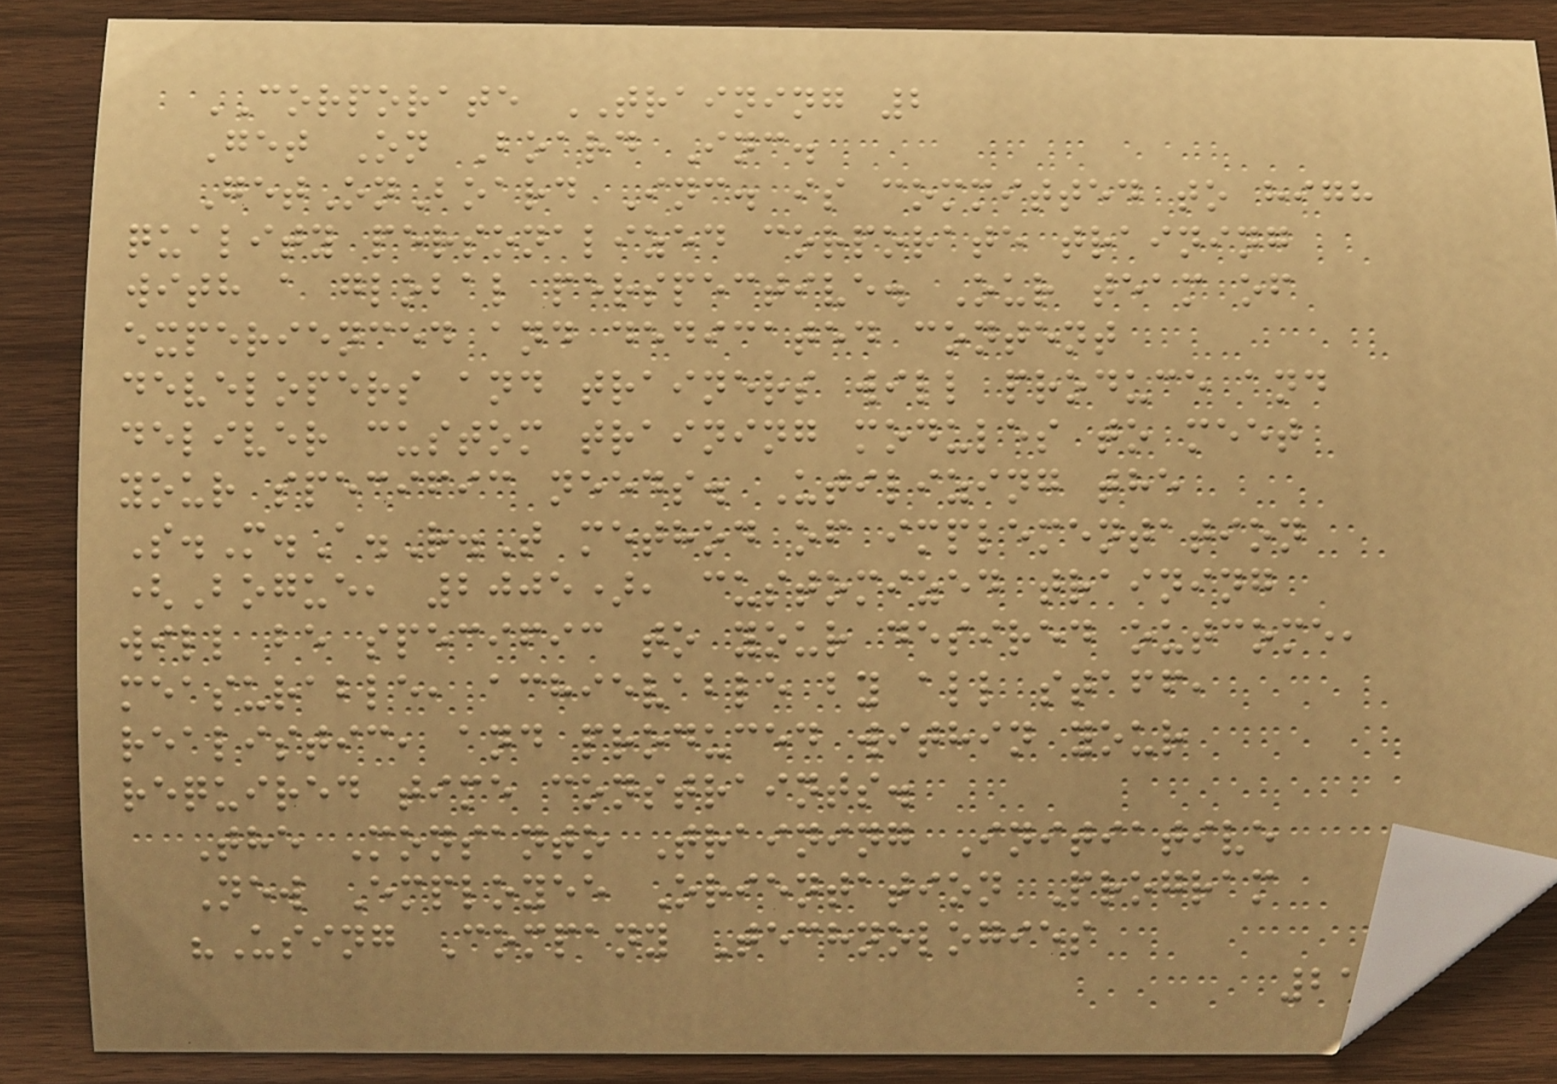CORPORATE TRAINING 2
Get On Board Inc.
GetOnBoard Inc. is committed to high
quality personalized corporate training
with a global perspective. Our team of
experienced and dedicated content
developers and trainers will produce and
deliver custom training modules to meet
your specific needs. Utilizing the
S.M.A.R.T method of implementation
(Bogue, 2005), customized training
will be specific to your desired outcome,
measurable, achievable by all staff,
realistic, and produced within your
required time constraints.
The Monsanto Training Initiative
New Employee Orientation Program
"Using Company Technologies
211
